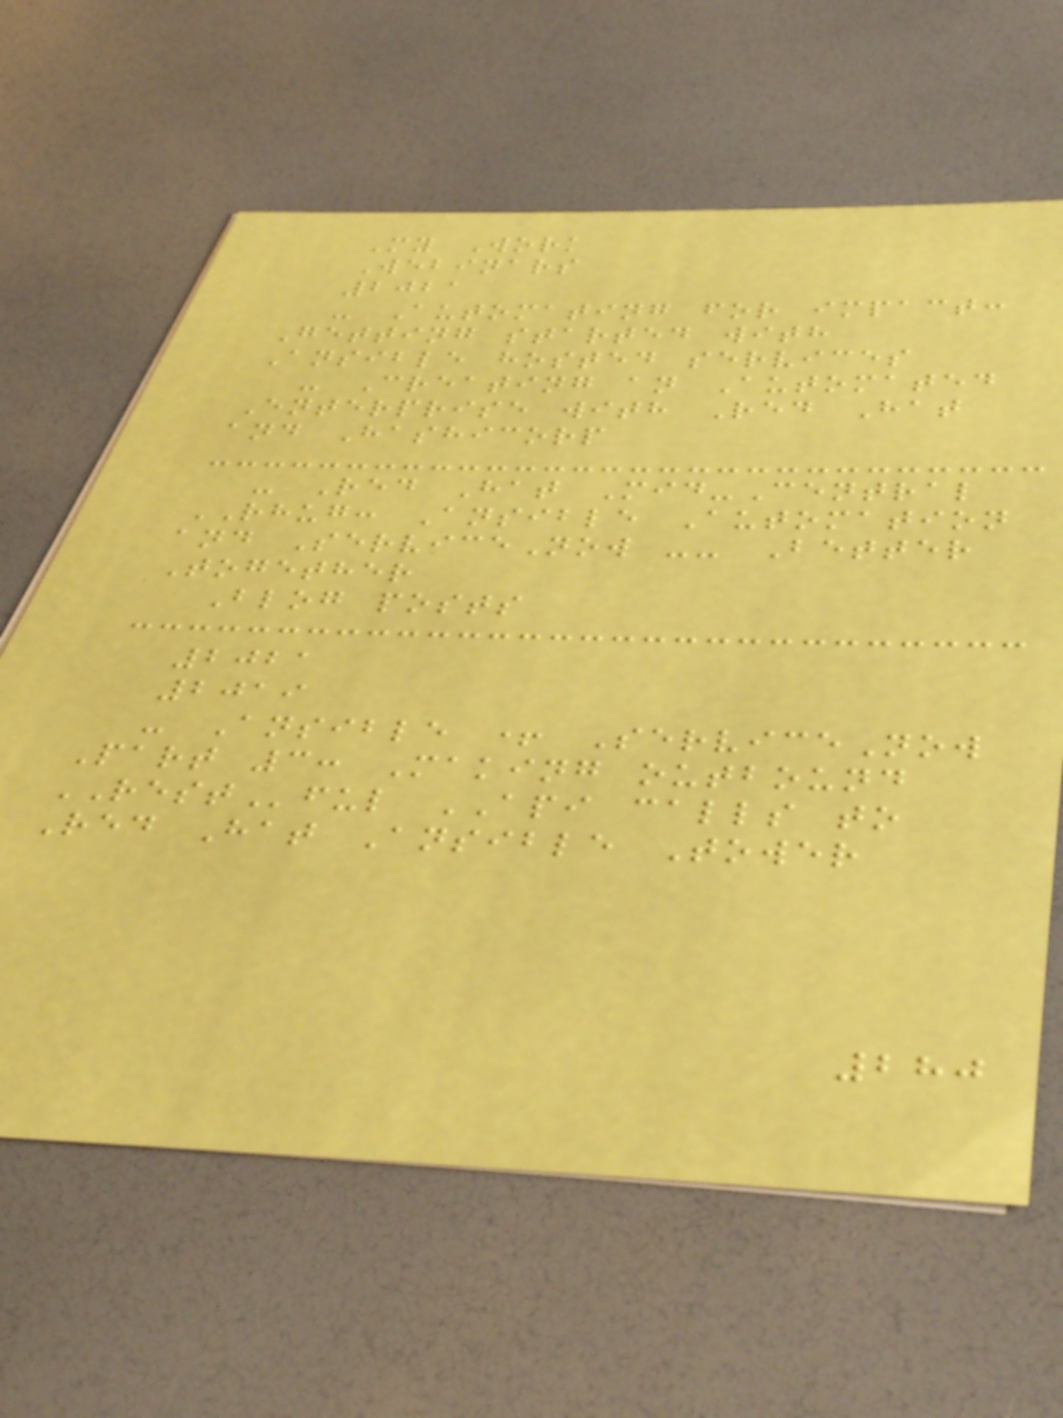My Work
Webinars
2021
- Automating for impact:
Getting started with
Ansible hosted services
- Creating an Automated
Enterprise with Red Hat
and Hashicorp
- Red Hat Mid-Central
RHUG: Ansible Automation
and ServiceNow -- Better
Together
Blog posts
2021
2019
- Ansible + ServiceNow
Part 3: Making outbound
RESTful API calls to
Red Hat Ansible Tower
280
